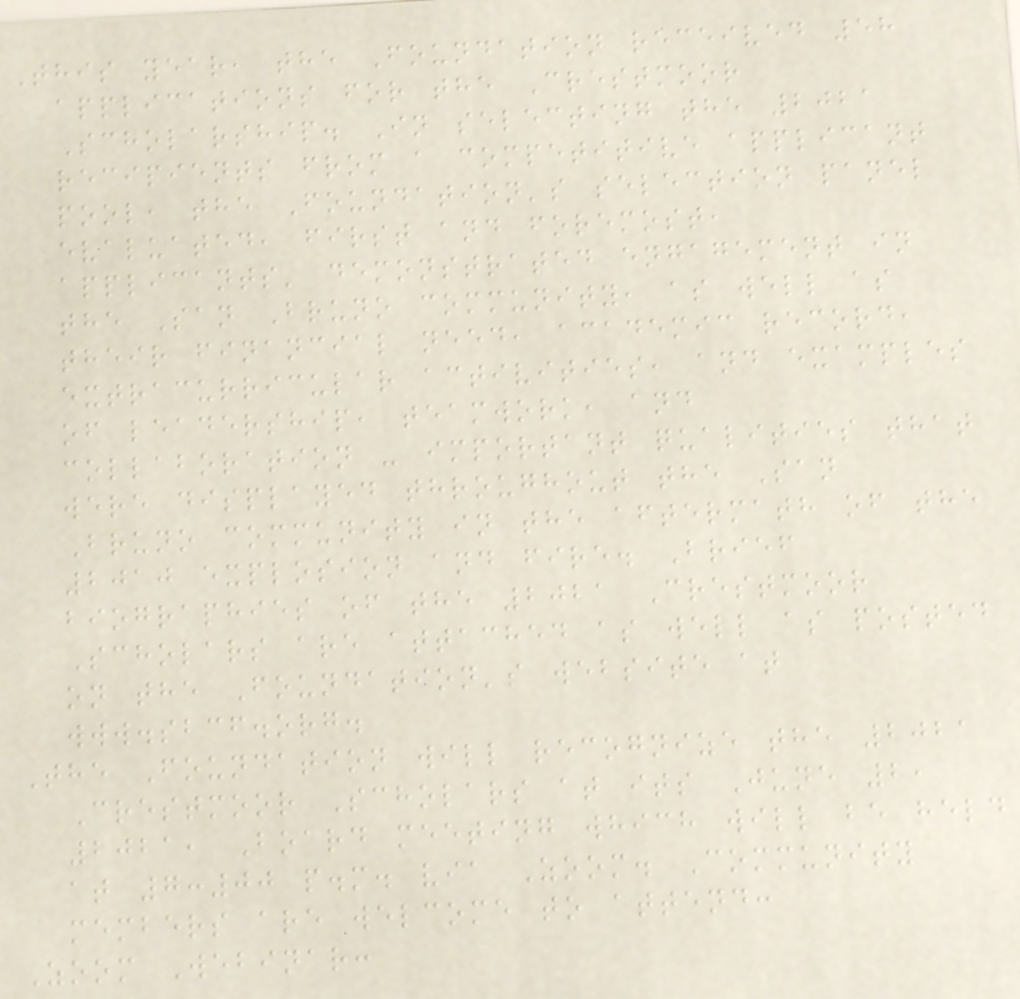This year, the Foundation received 58
applications for the Crestmoor
Scholarship. In selecting the 2021
recipients from a competitive applicant
pool, the Foundation's selection panel
evaluated, first and foremost,
applicants' demonstrated engagement in
the San Bruno community, as well as
their financial need, academic record,
extracurricular activities, and examples
of leadership, teamwork, and
collaboration - important qualities that
were displayed throughout the San
Bruno community in the aftermath of the
2010 explosion and fire. Brief
biographies of the 2021 Crestmoor
Scholars are attached as well as posted
on the Foundation's website at
www.sbcf.org.
The Foundation will recognize the 2021
Crestmoor Scholars at its June 2,
2021, Board meeting which will be held
at 7:00 p.m. via Zoom. Community
members are welcome to attend:
Zoom Webinar:
